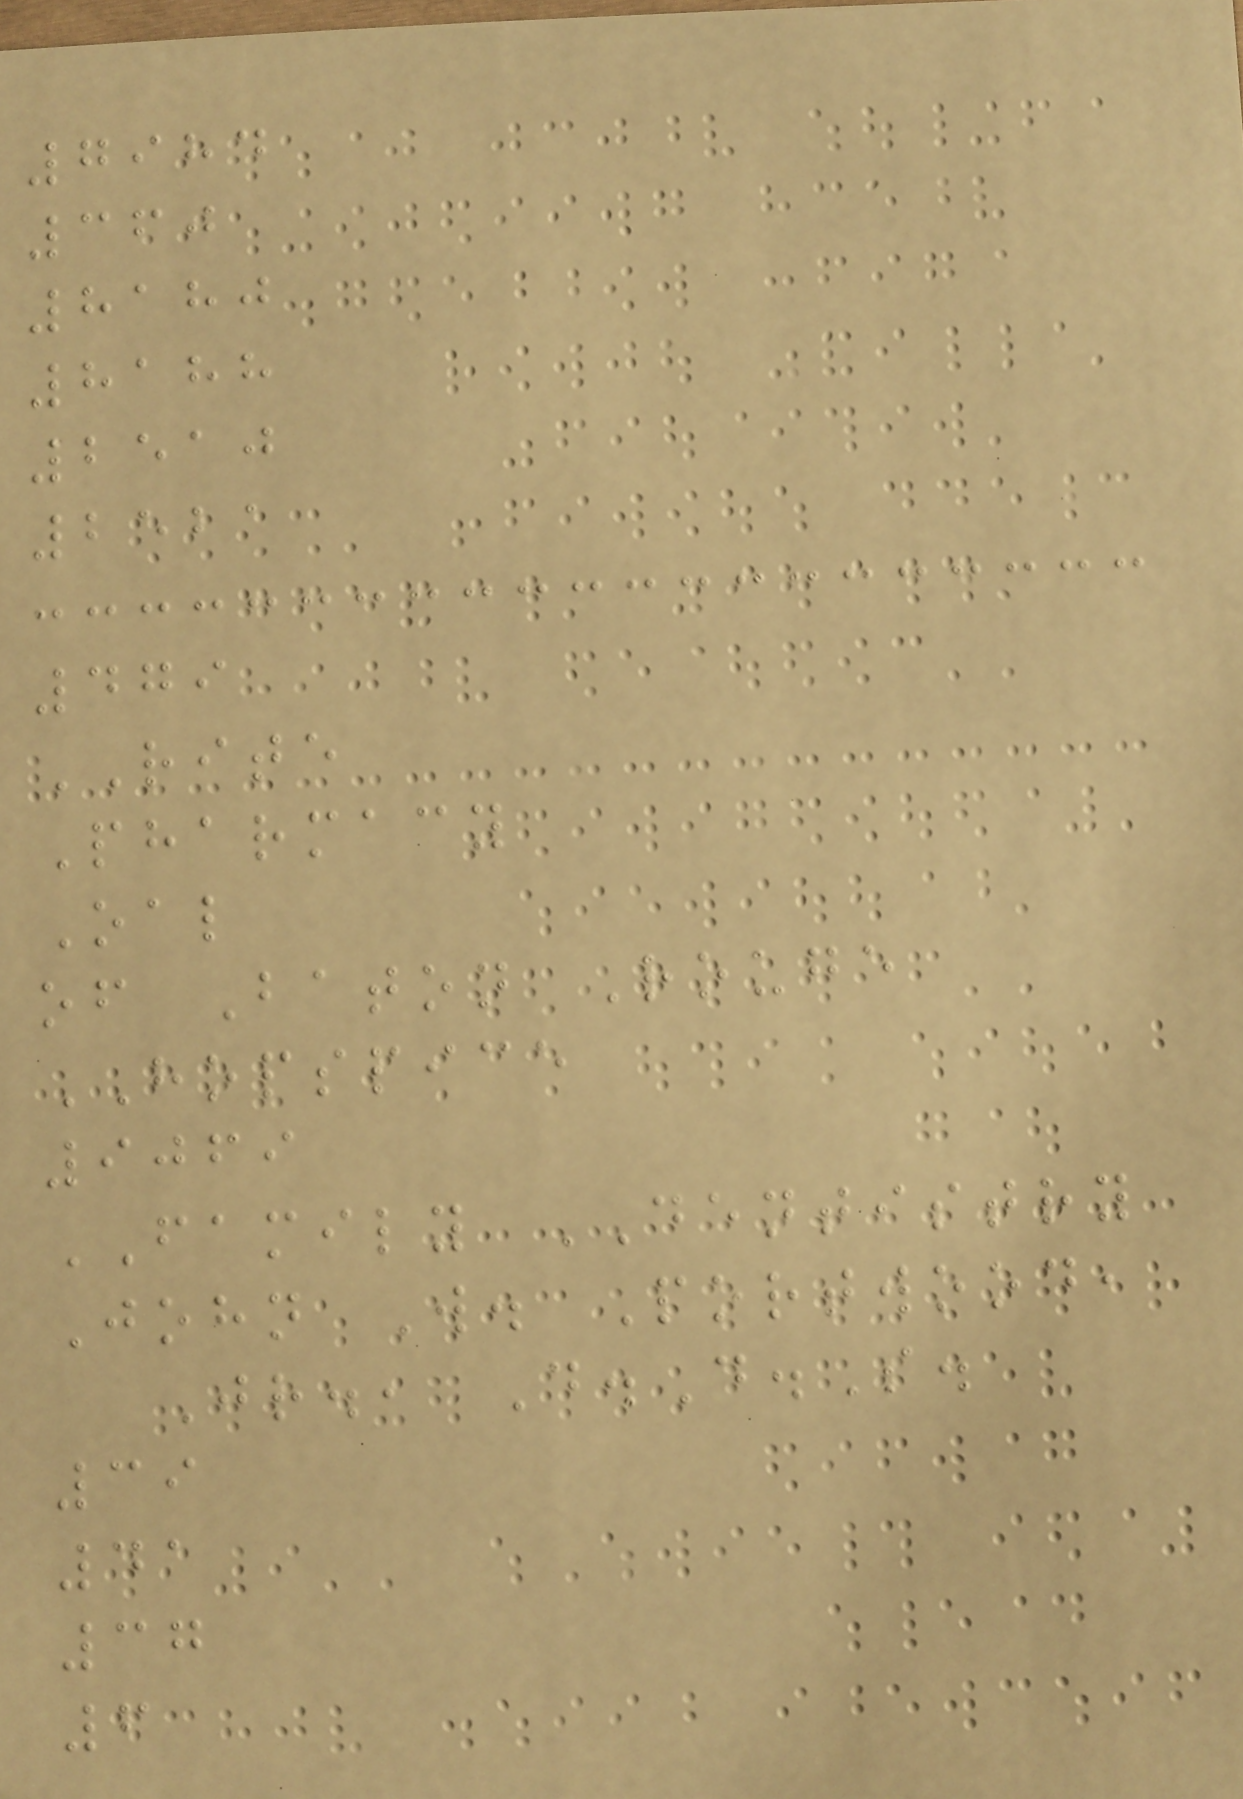7984
360
8180
8188
2510
2521
479
RITE
Pharmacy
Oal
of Baton Rouge
HOPSPICE
9069
FAMILY DENTISTRY
John W. Portwood,
Jr., D.D.S.
39
41
37
6
